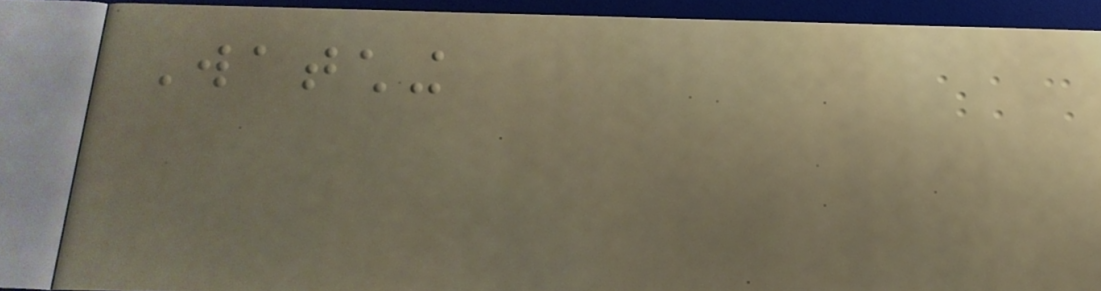Watching
